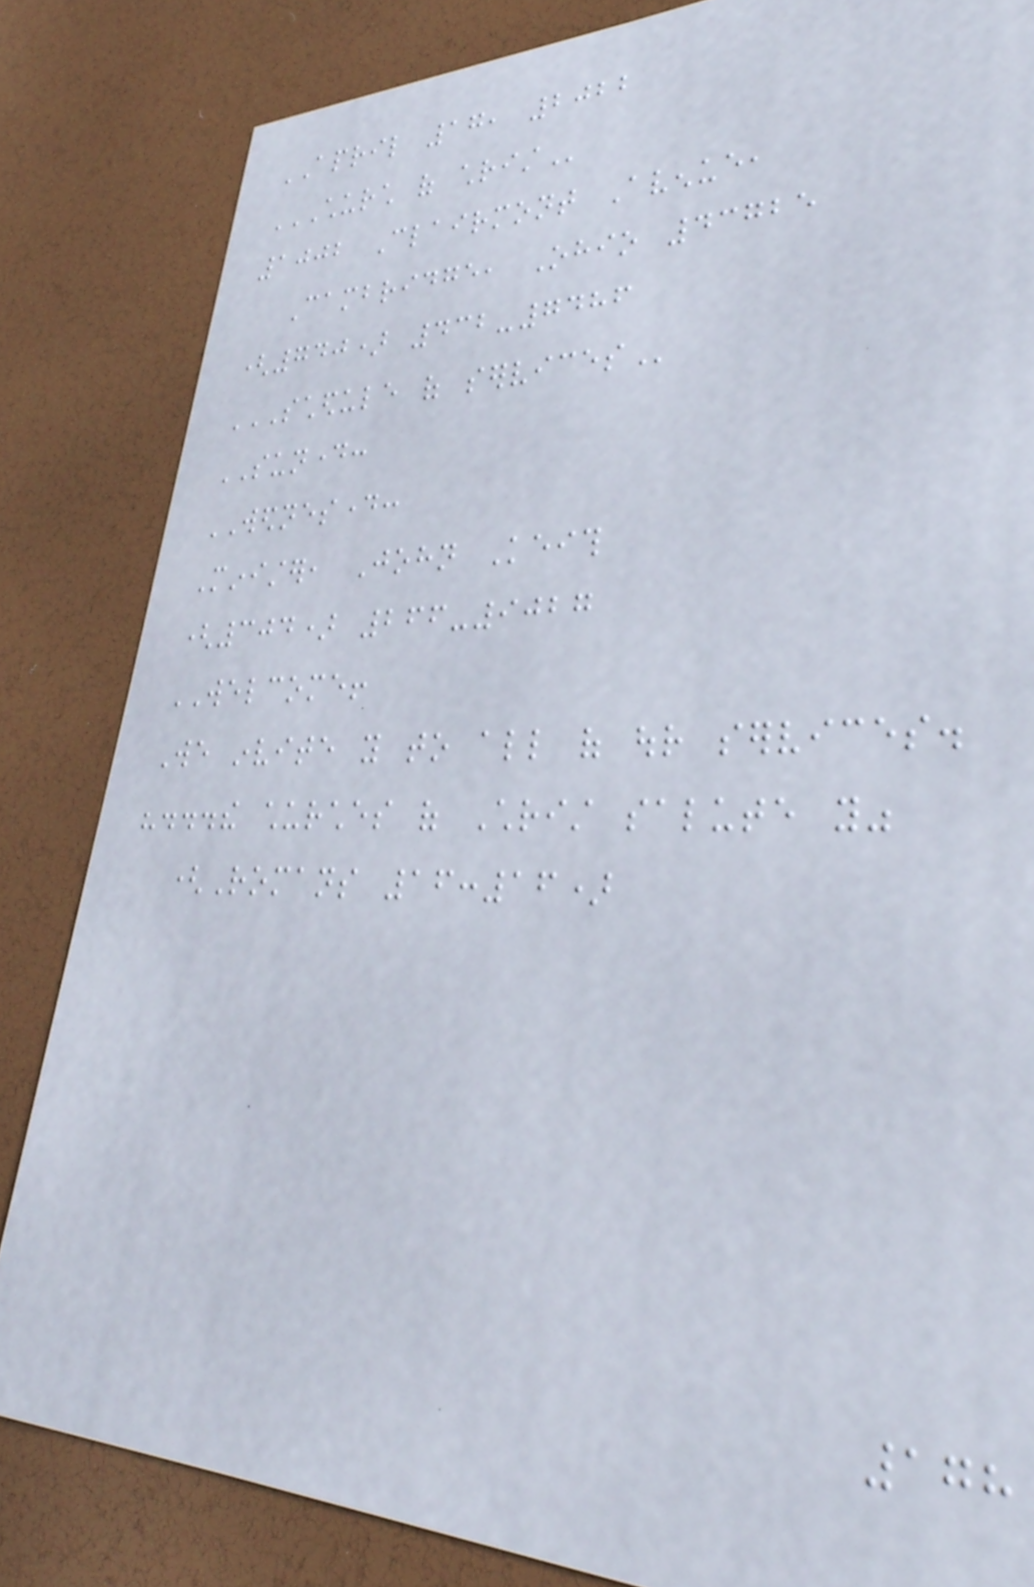APRIL 17, 2022
CHURCH OF CHRIST
1002 Clairmont Avenue,
Cambridge, Ohio 43725
(740) 432-7486
SCHEDULE OF SERVICES
SUNDAY:
WEDNESDAY:
Minister, John Keith
(304) 266-9027
WELCOME!
We invite you to all of our services.
"...the churches of Christ salute you"
(Romans 16:16)
178
